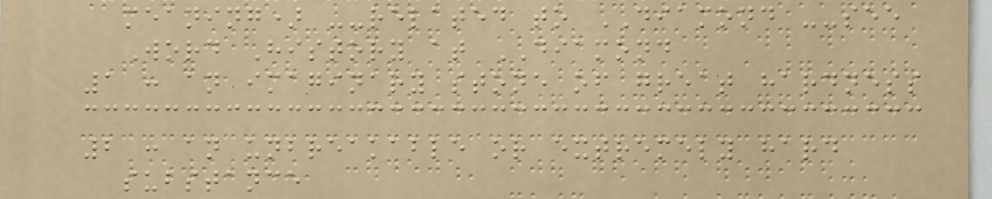meaning) --related to DIAMOND --see
Word History at DIAMOND
1 : an imaginary stone of great hardness
2 : an unbreakable or extremely hard
substance
